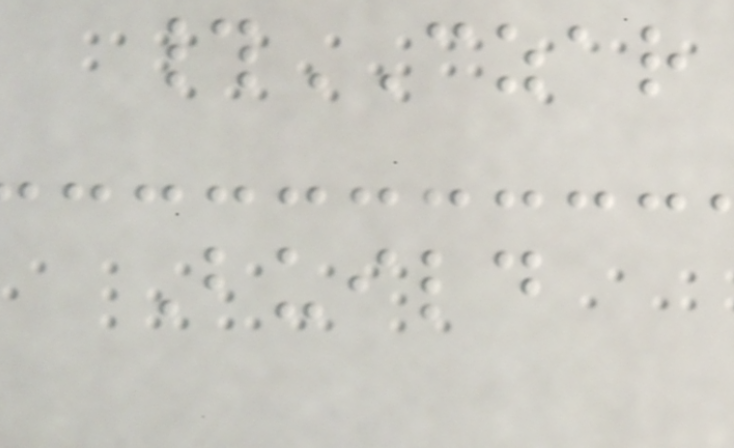#CZAR
Build
